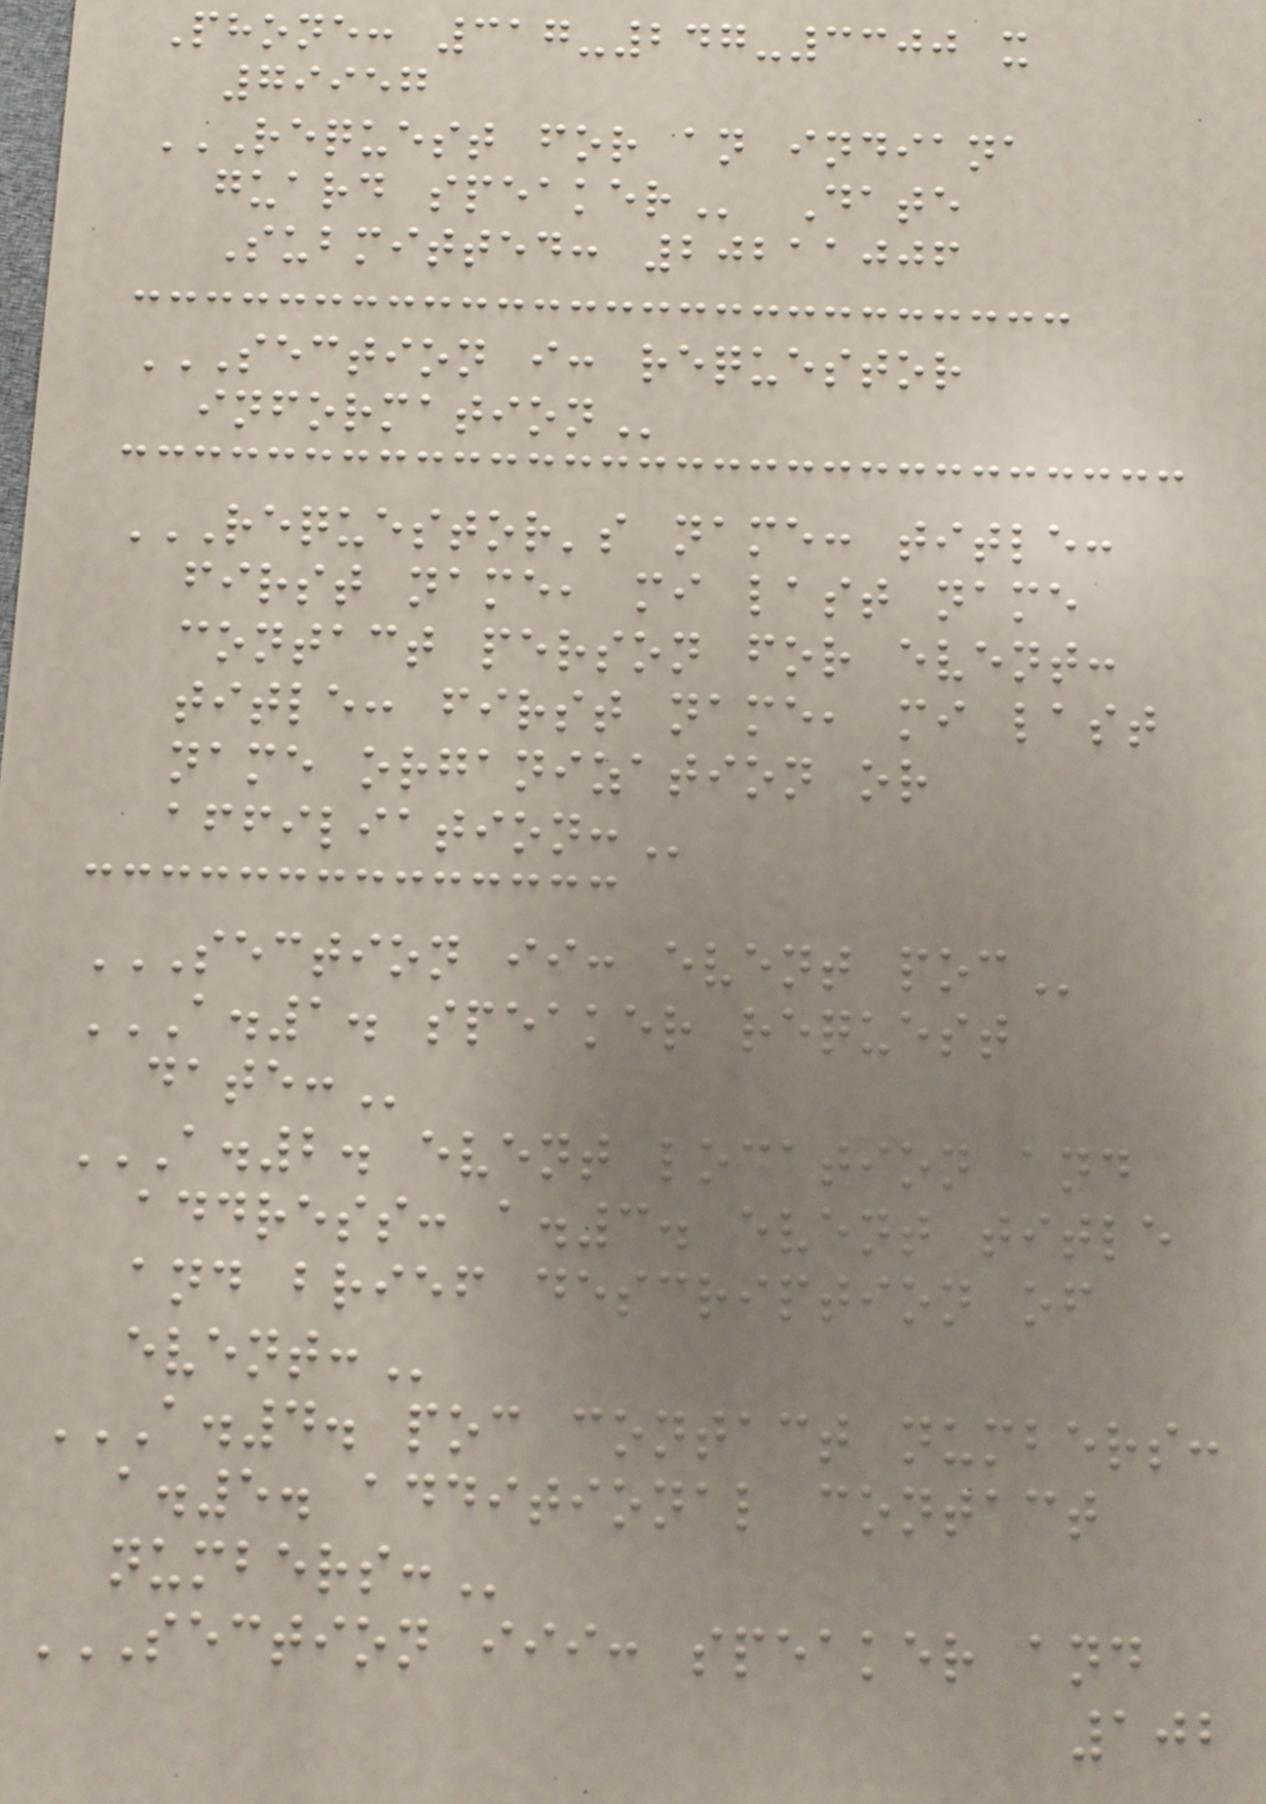Phone: 317-247-3300 x
79957
REQUEST FOR AN INDIANA
GUARD SPEAKER Date
Submitted: 20211006
SECTION I: REQUESTOR
INFORMATION
REQUESTOR'S NAME: TITLE:
FIRST NAME, MI LAST NAME
CONTACT PERSON FOR EVENT:
TITLE: FIRST NAME, MI LAST
NAME ORGANIZATION OR
AFFILIATION:
SECTION II: EVENT POC
A.1. SPEAKER REQUEST
DATE:
A.2. EVENT LOCATION AND
ADDRESS: A.3. EVENT TITLE
AND BRIEF DESCRIPTION OF
EVENT:
A.4. POC CONTACT NUMBERS:
A.5. ADDITIONAL CONTACT
NUMBERS:
SECTION III: SPEAKER AND
102
